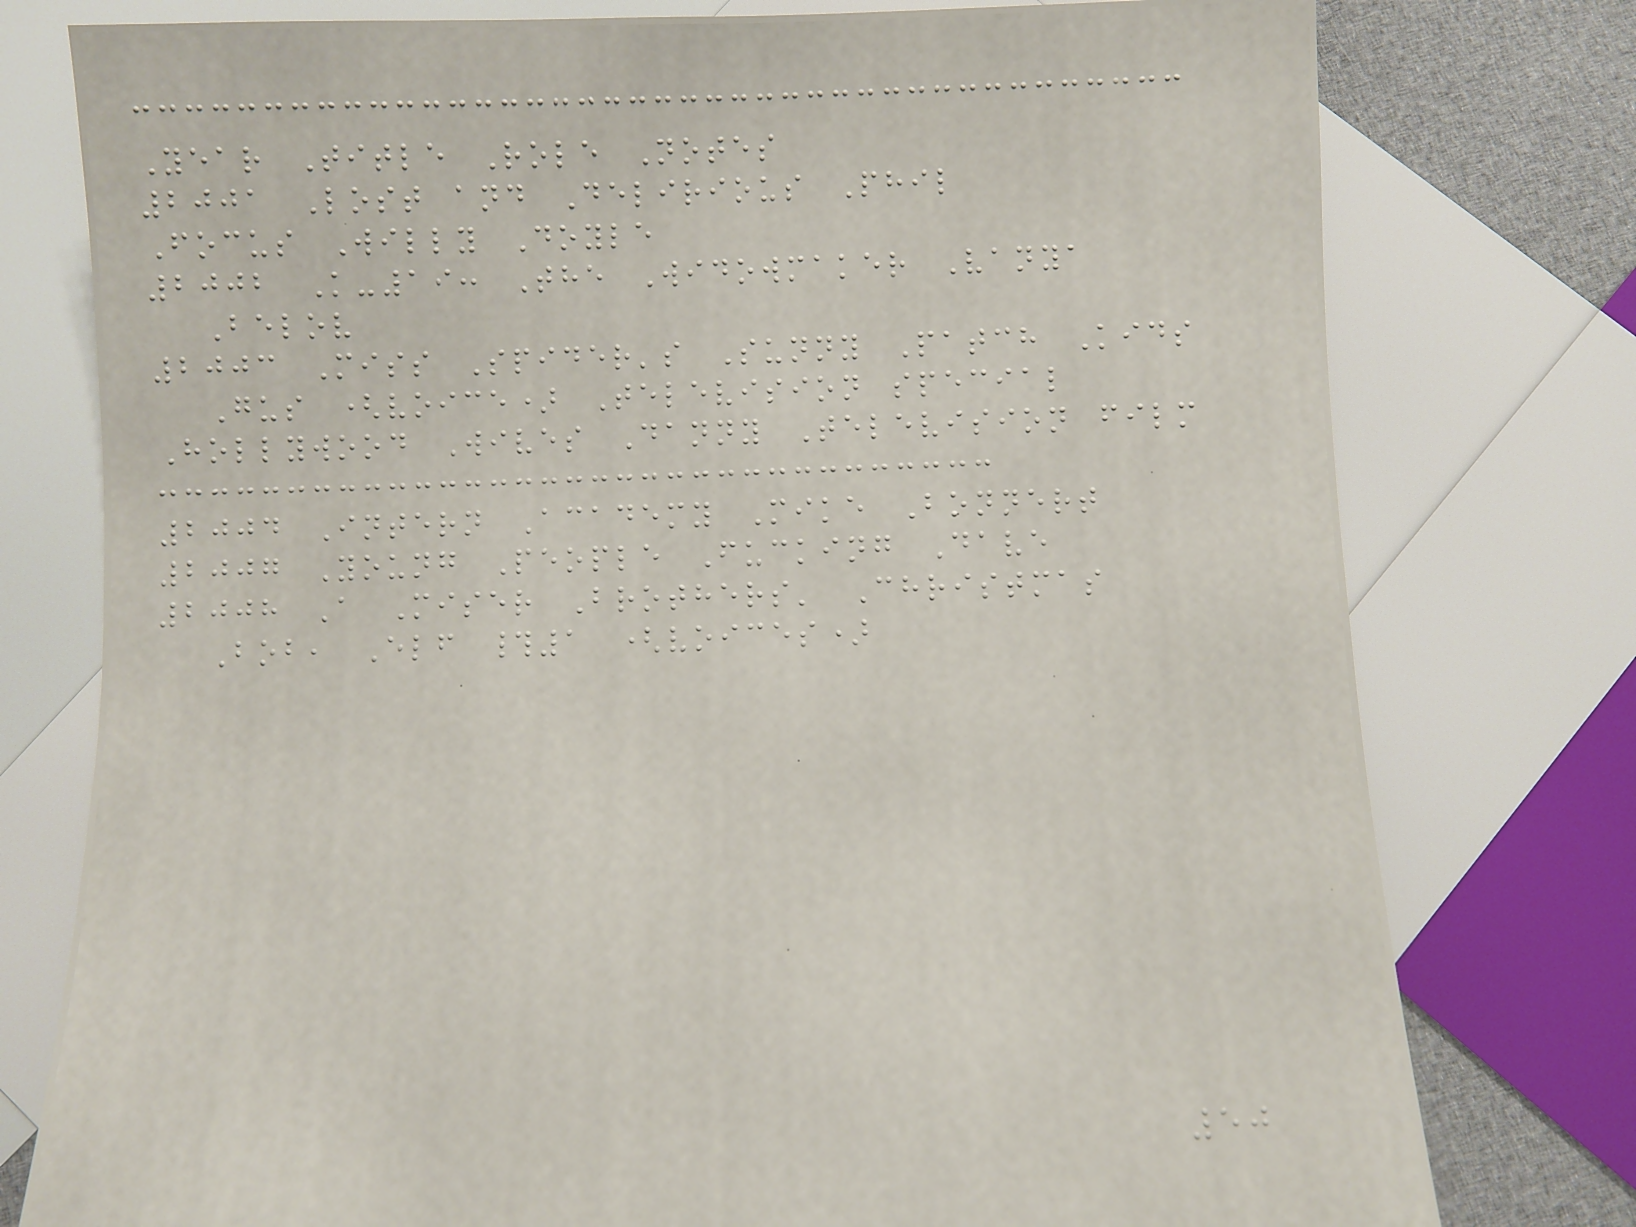Year Title Role Notes
2001 Lost and Delirious Phil
Focus Willy Doyle
2002 K-19: The Widowmaker Vanya
Belov
2003 Miss Spider's Sunny Patch Kids
Gus (voice) Television special
Hollywood Wives Danny Television film
2004 Intern Academy Mike Bonnert
2007 Young People Fucking Dave
2008 A Miser Brothers' Christmas
Bob, Elf #1 (voices)
50
